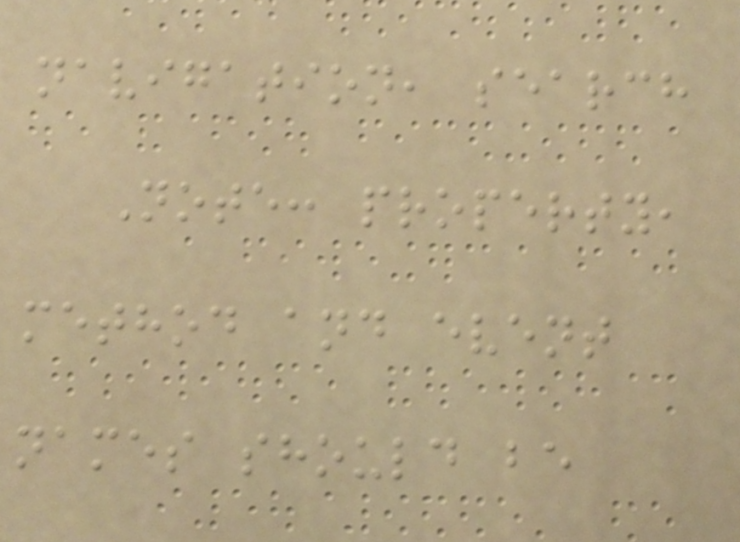navigation, search
Note: property,
method and event
names should be
